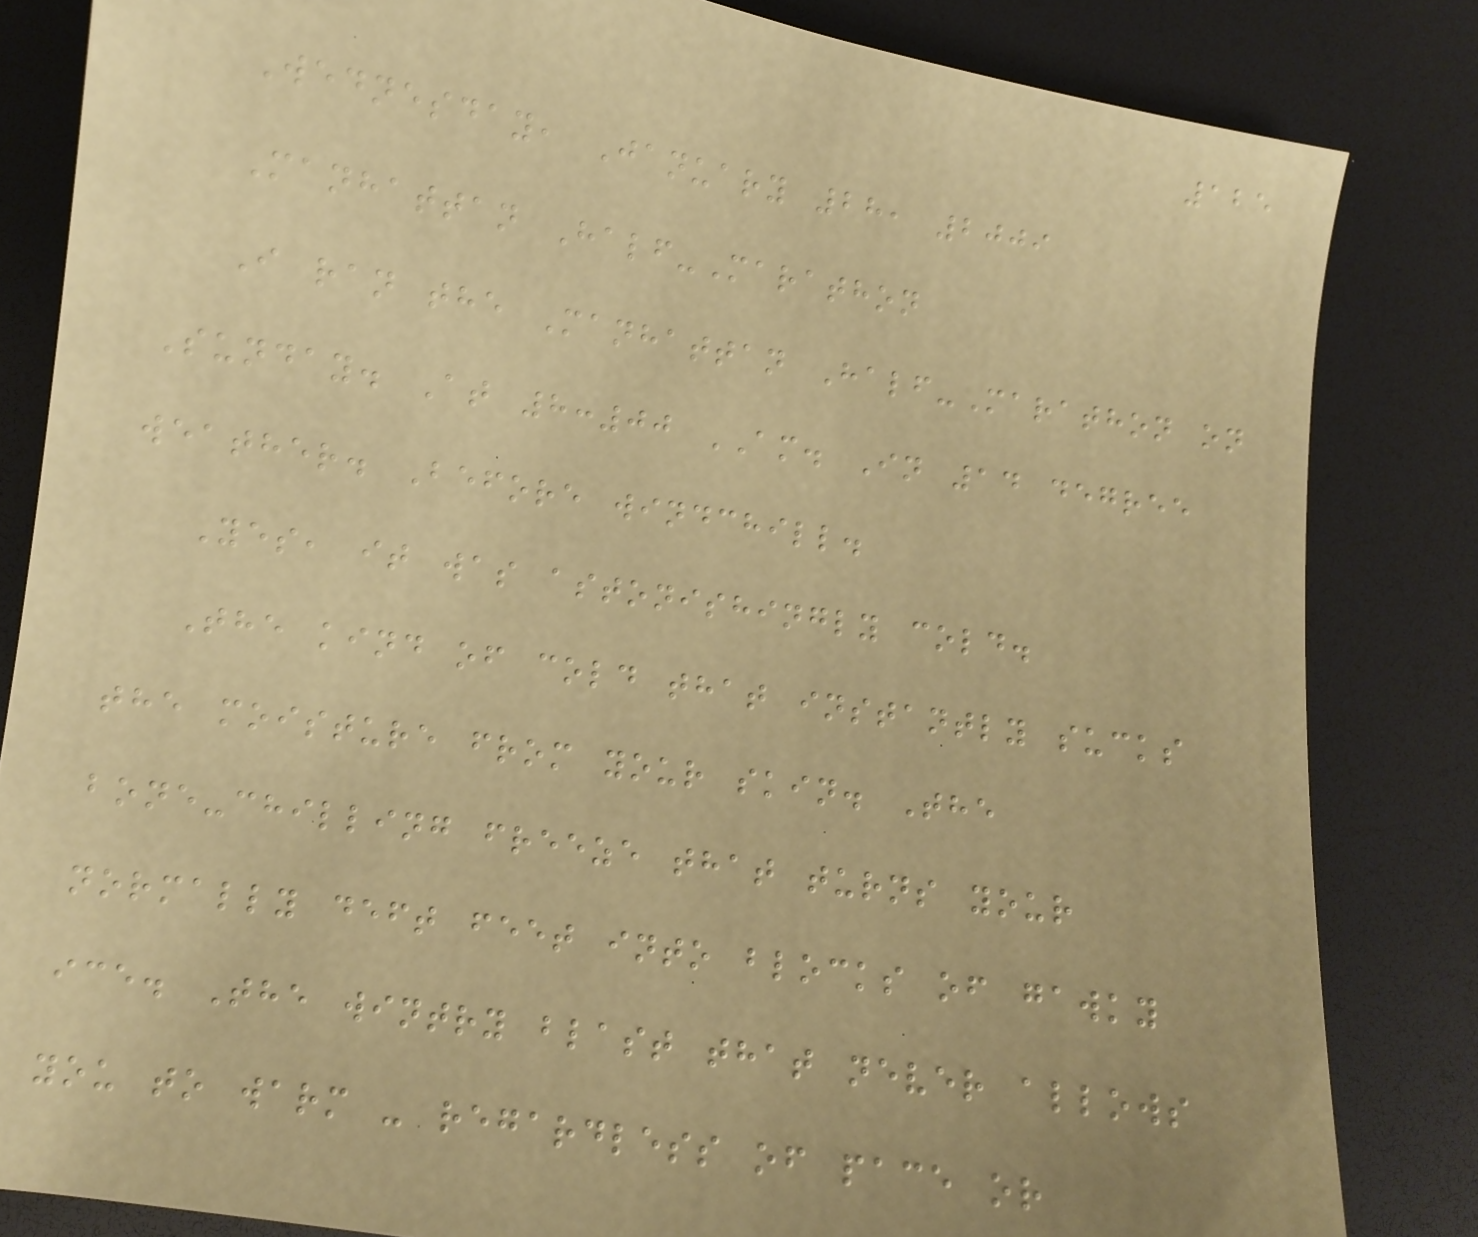125
Wednesday, January 28, 2009
Manhattan Half-Marathon
I ran the Manhattan Half-Marathon on
Sunday. At 8:00 AM. In 14 degree
weather. Before windchill.
Yes, it was astonishingly cold.
The kind of cold that instantly sucks
the moisture from your skin. The
bone-chilling freeze that turns your
normally deft feet into blocks of gawky
ice. The wintry blast that never allows
you to warm - regardless of pace or
